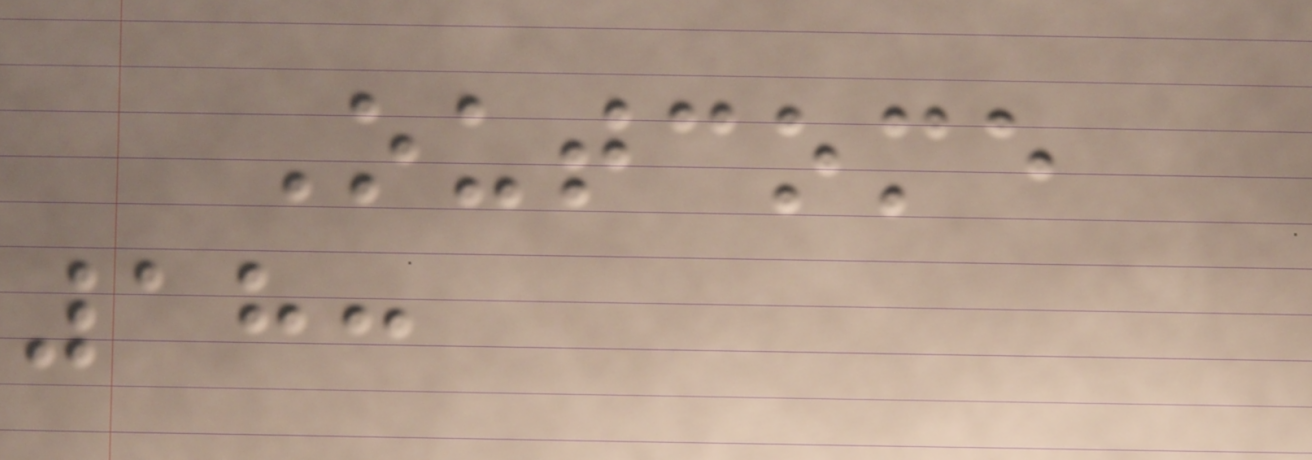Outcome
18:
